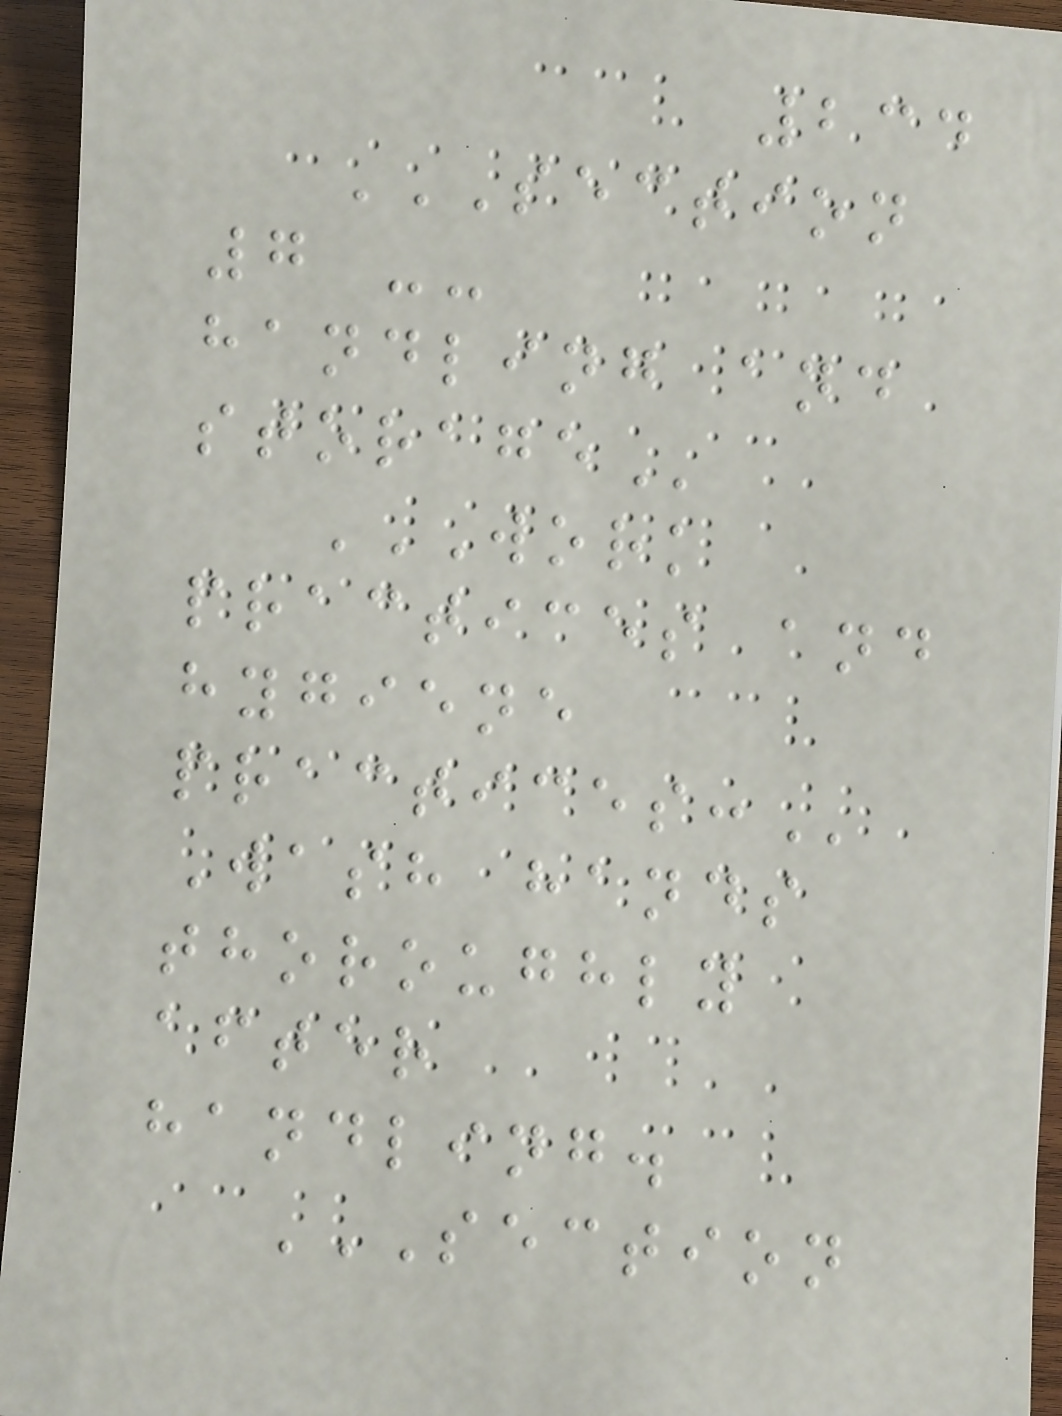234
SECTION
7 --
HANDLING AND
STORAGE
WORK
PRACTICES AND
HYGIENE
PRACTICES:
Wash hands
thoroughly
after
handling.
SECTION
